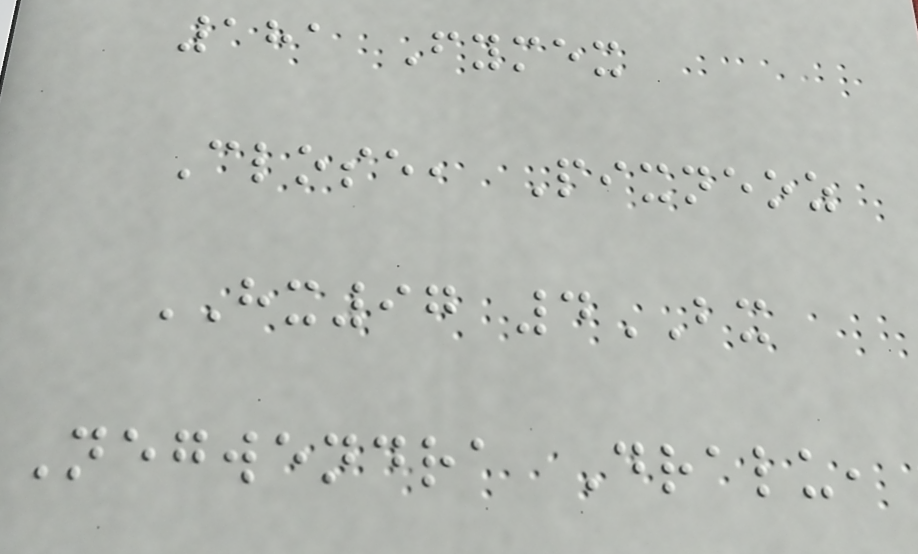181 Fymex
Close, Pixneoz
HX97 4BX
Negwendra Dralu,
